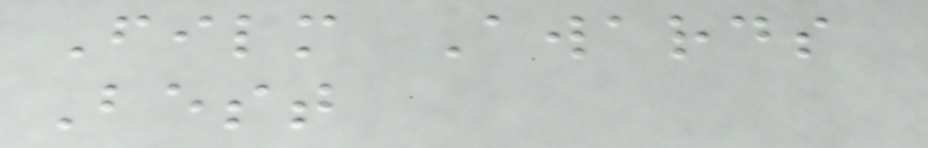Film Awards
Best
